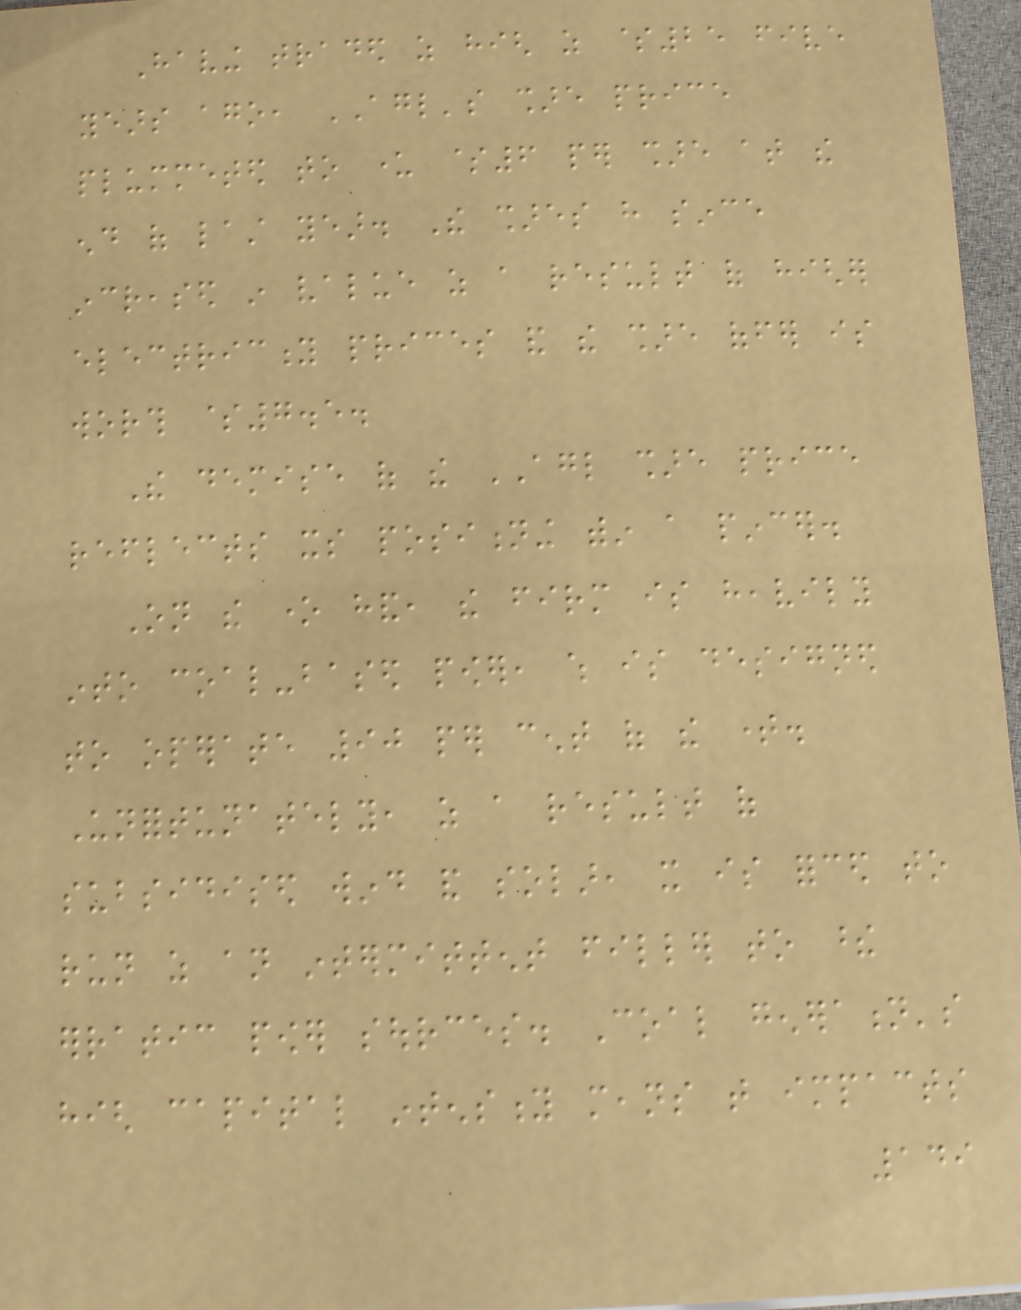Having traded as high as $25 five
years ago, AGL's share price
plummeted to under $6 per share at the
end of last year. The shares have since
increased in value as a result of higher
electricity prices and the share offer is
worth $7.5.
The demise of the AGL share price
reflects its positioning within a pincer.
On the one hand, the firm is heavily
into coal-based power, which is designed
to operate 90 per cent of the time.
Unfortunately, as a result of
subsidised wind and solar, it is forced to
run as an intermittent filler to these
erratic power sources. Coal generation's
high capital intensity means that impacts
149
